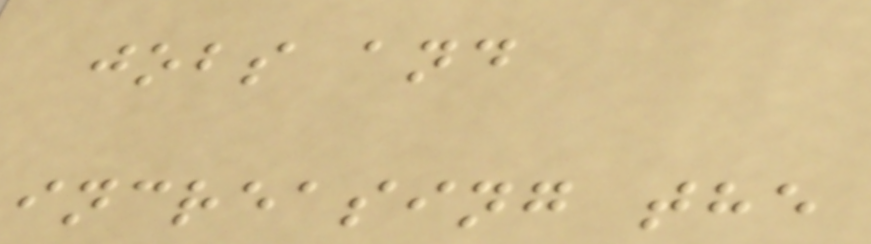jobs and
increasing the
